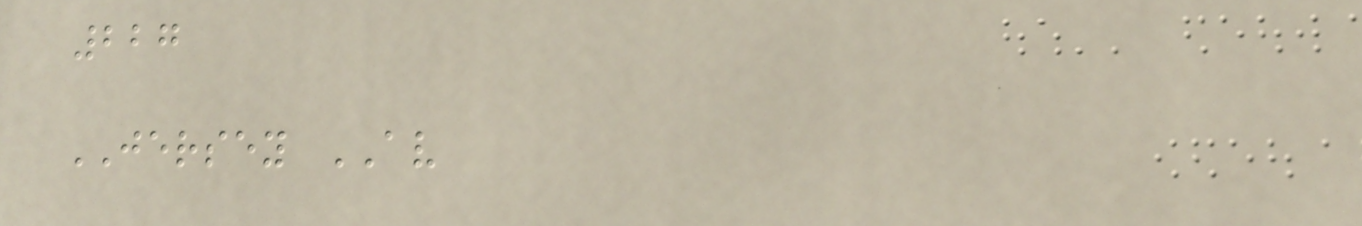227
JERSEY AV
